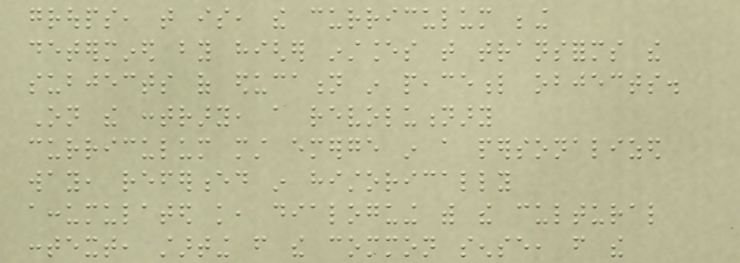groups, that is, the curriculum being
determined by higher instances that transforms the
subjects of education in peaceful objects.
On the contrary, a revolutionary
curriculum must emerge in a personalized
way, referenced in historically
accumulated knowledge, dialoguing with the cultural
context, starting from the common sense, from the
